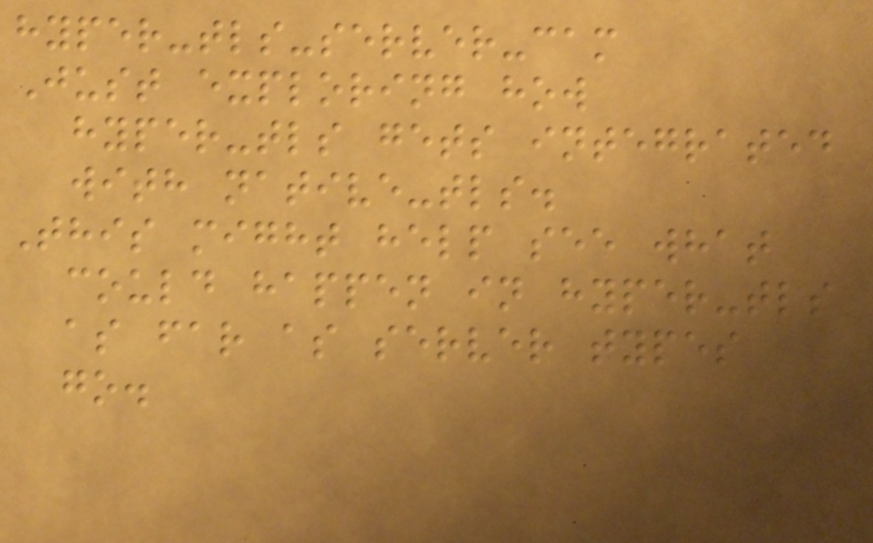hyper-tls-server-cam
Just exploring how
hyper-tls gets integrated
with native-tls.
This might help see what
could happen in hyper-tls
as far as server types
go.
